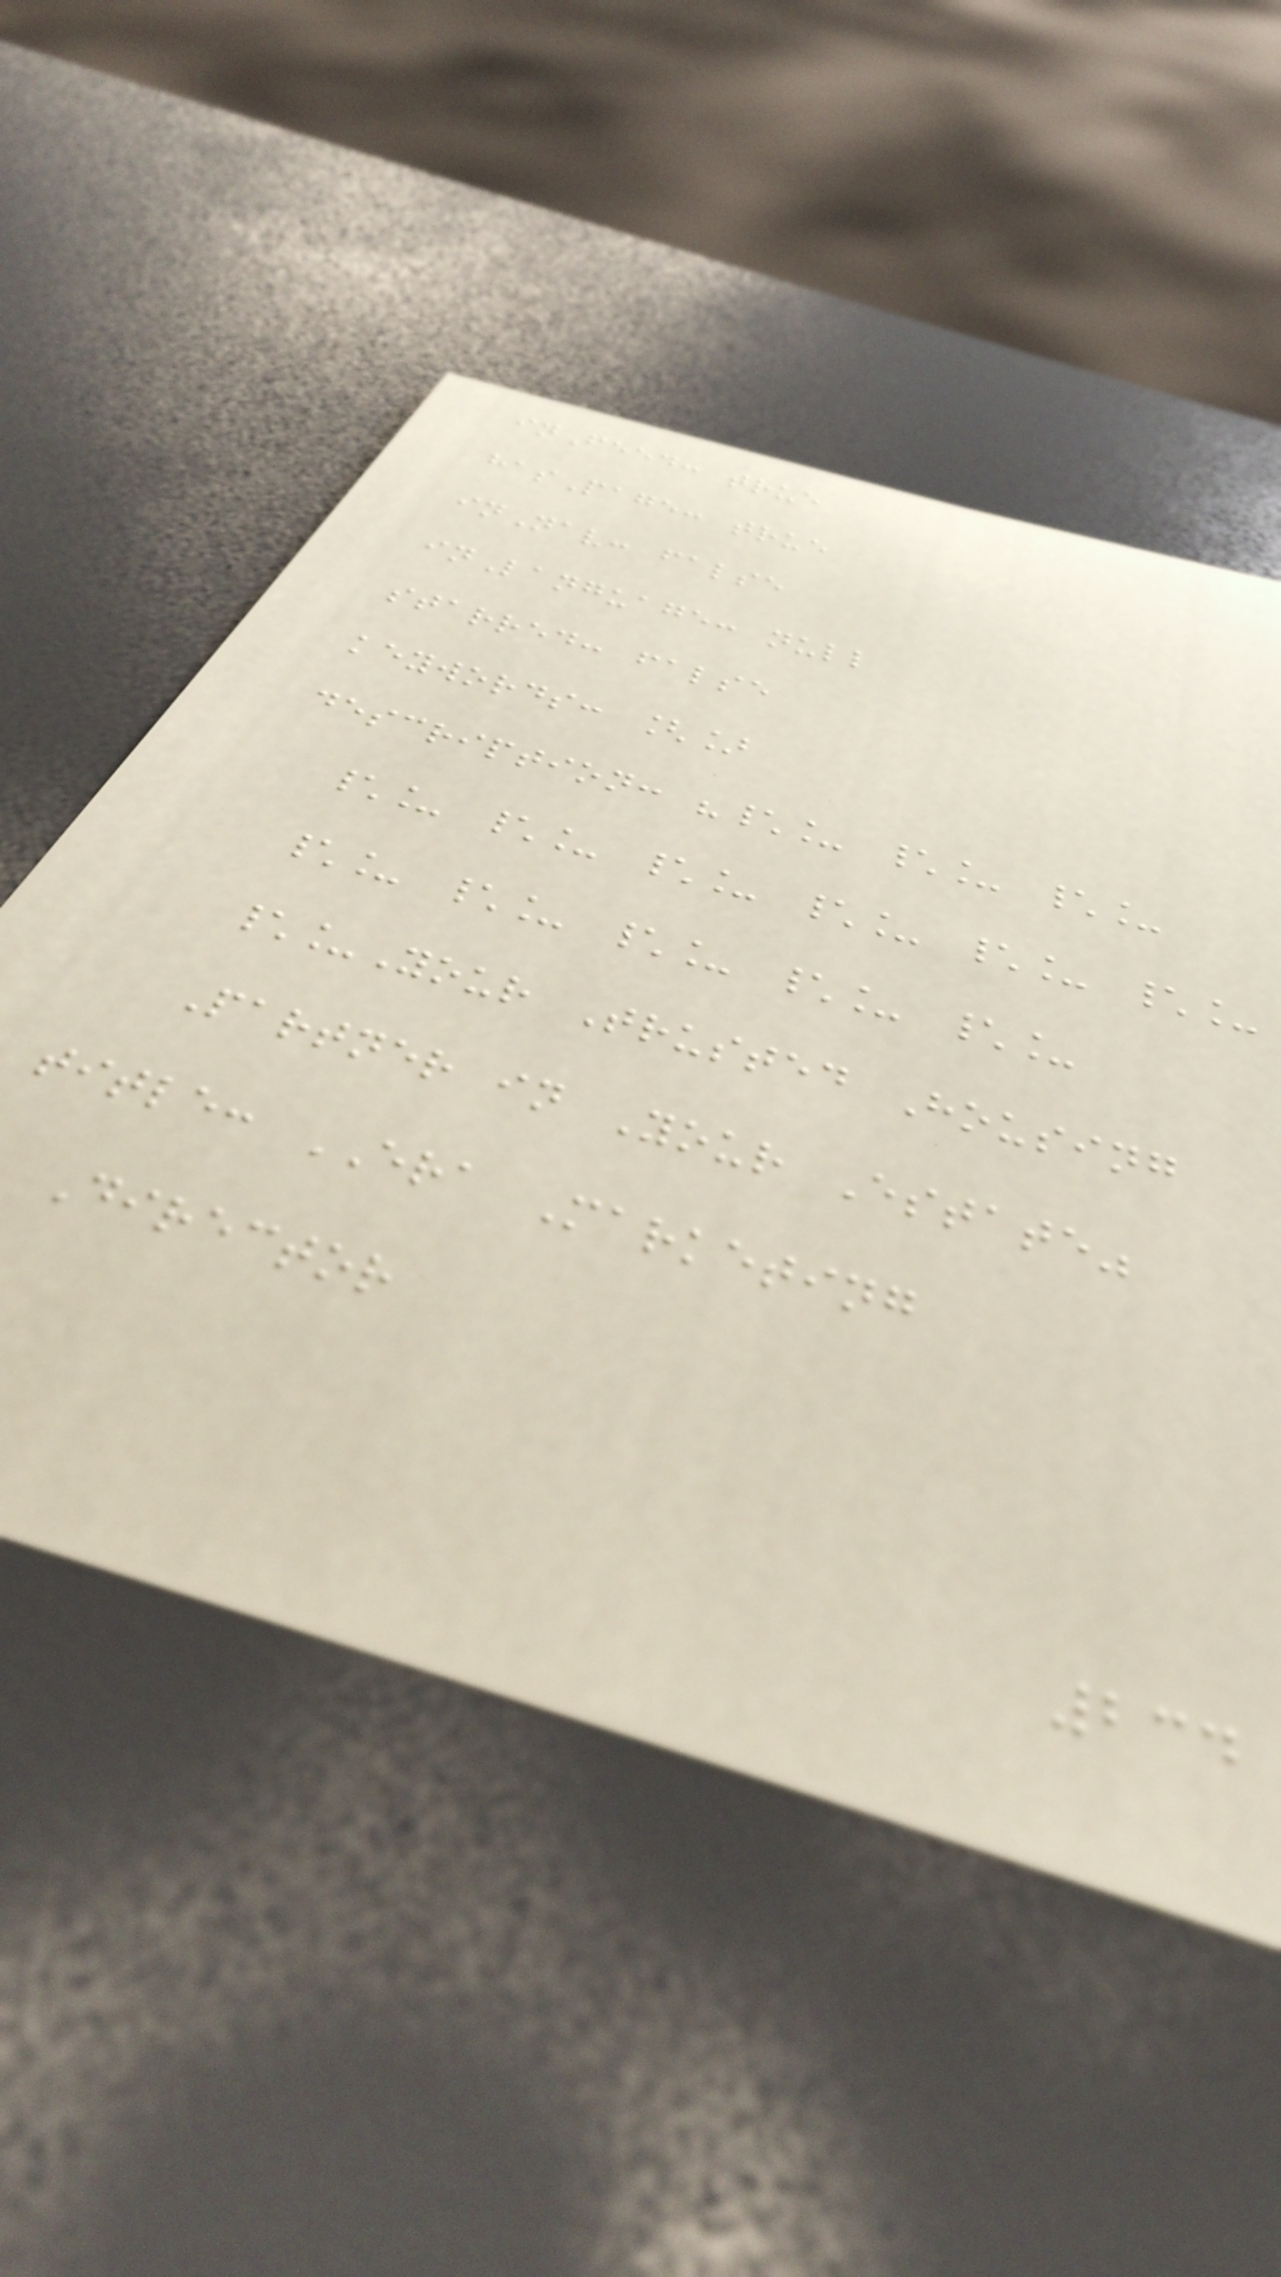inFeed: true
hasPage: true
inNav: false
inLanguage: null
starred: false
keywords: []
description: "\_ \_ \_
\_ \_ \_ \_ \_ \_
\_ \_ \_ \_ \_
\_Your Trusted Housing
Partner in Your Estate"
title: ERA Marketing
Director
234
